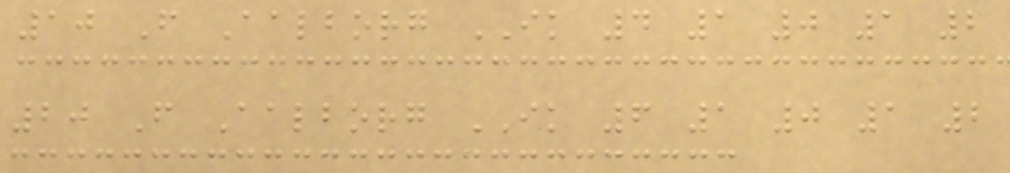10 F Aalborg IK 4 1 0 1 2
20 F Aalborg IK 6 1 0 1 2
